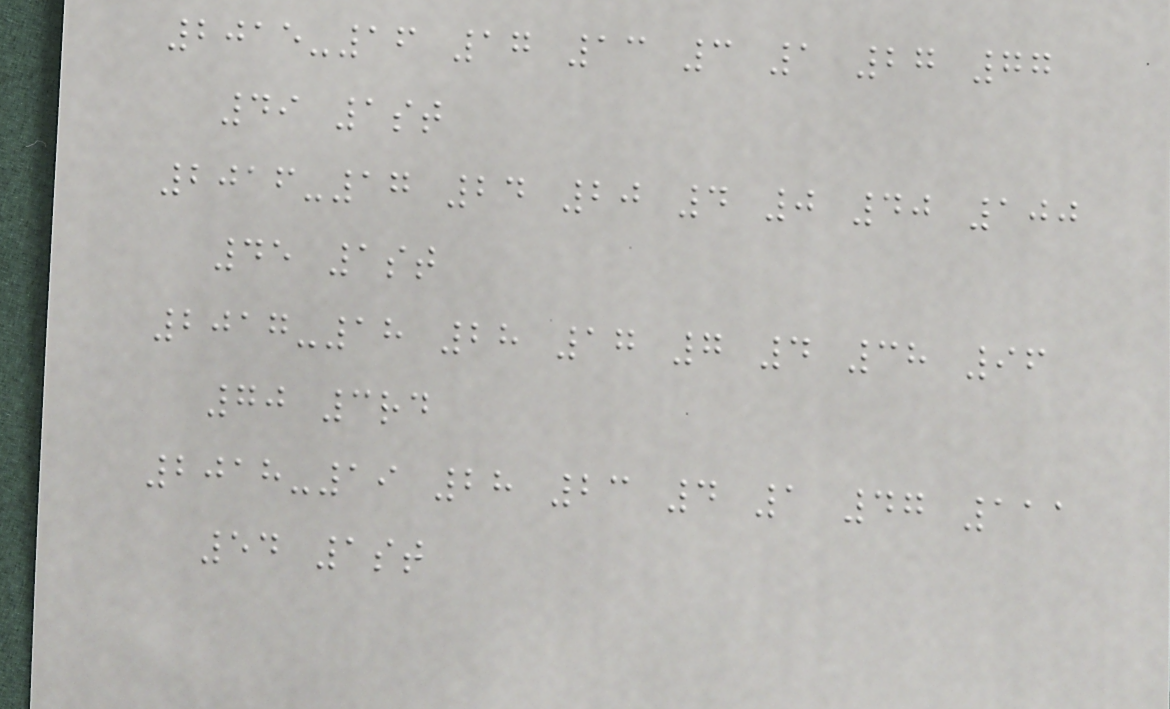2015-16 17 13 3 1 27 77
49 1st
2016-17 24 20 4 0 40 100
45 1st
2017-18 28 17 7 4 38 96
70 3rd
2018-19 28 23 4 1 47 111
54 1st
